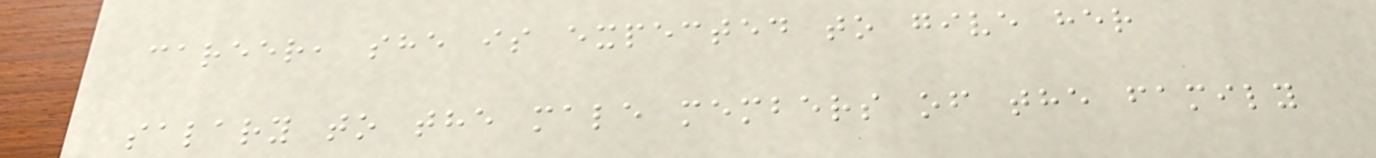career, she is expected to give her
salary to the male members of the family
